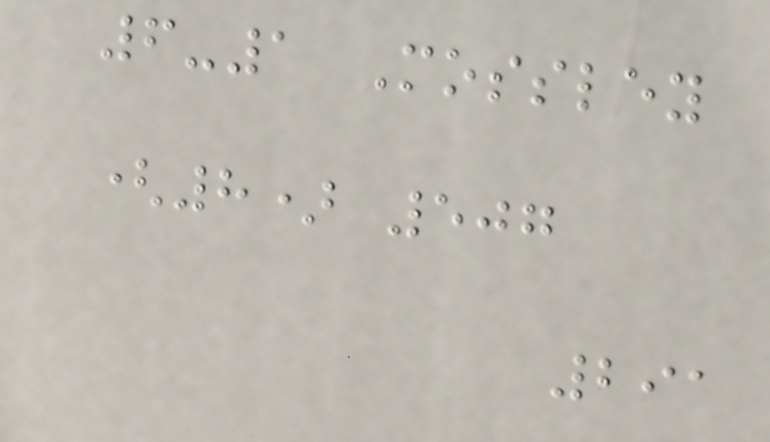6-1 Mossley
(8) 507
291
